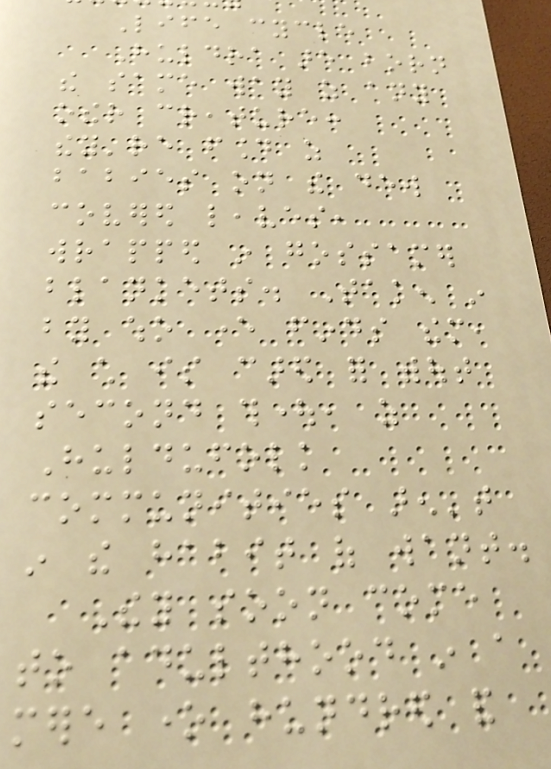Life cycle
Huldra are born
the same way as any
other creature:
they're found as
babies on the dew
covered leaves,
wrapped in gossamer
blankets. Taken in
by who ever finds them,
the child is cared for without
second thought, as
Huldufolk
communities aren't
in the habit of want.
They soon come
to adulthood in a
mere one hundred and
